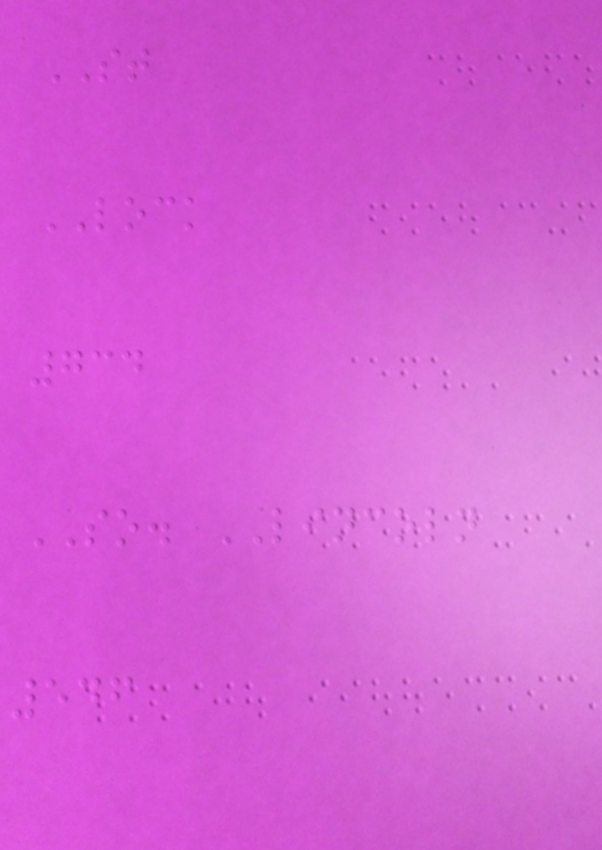ST
LOCK
734
SO. LINCOLN
546
